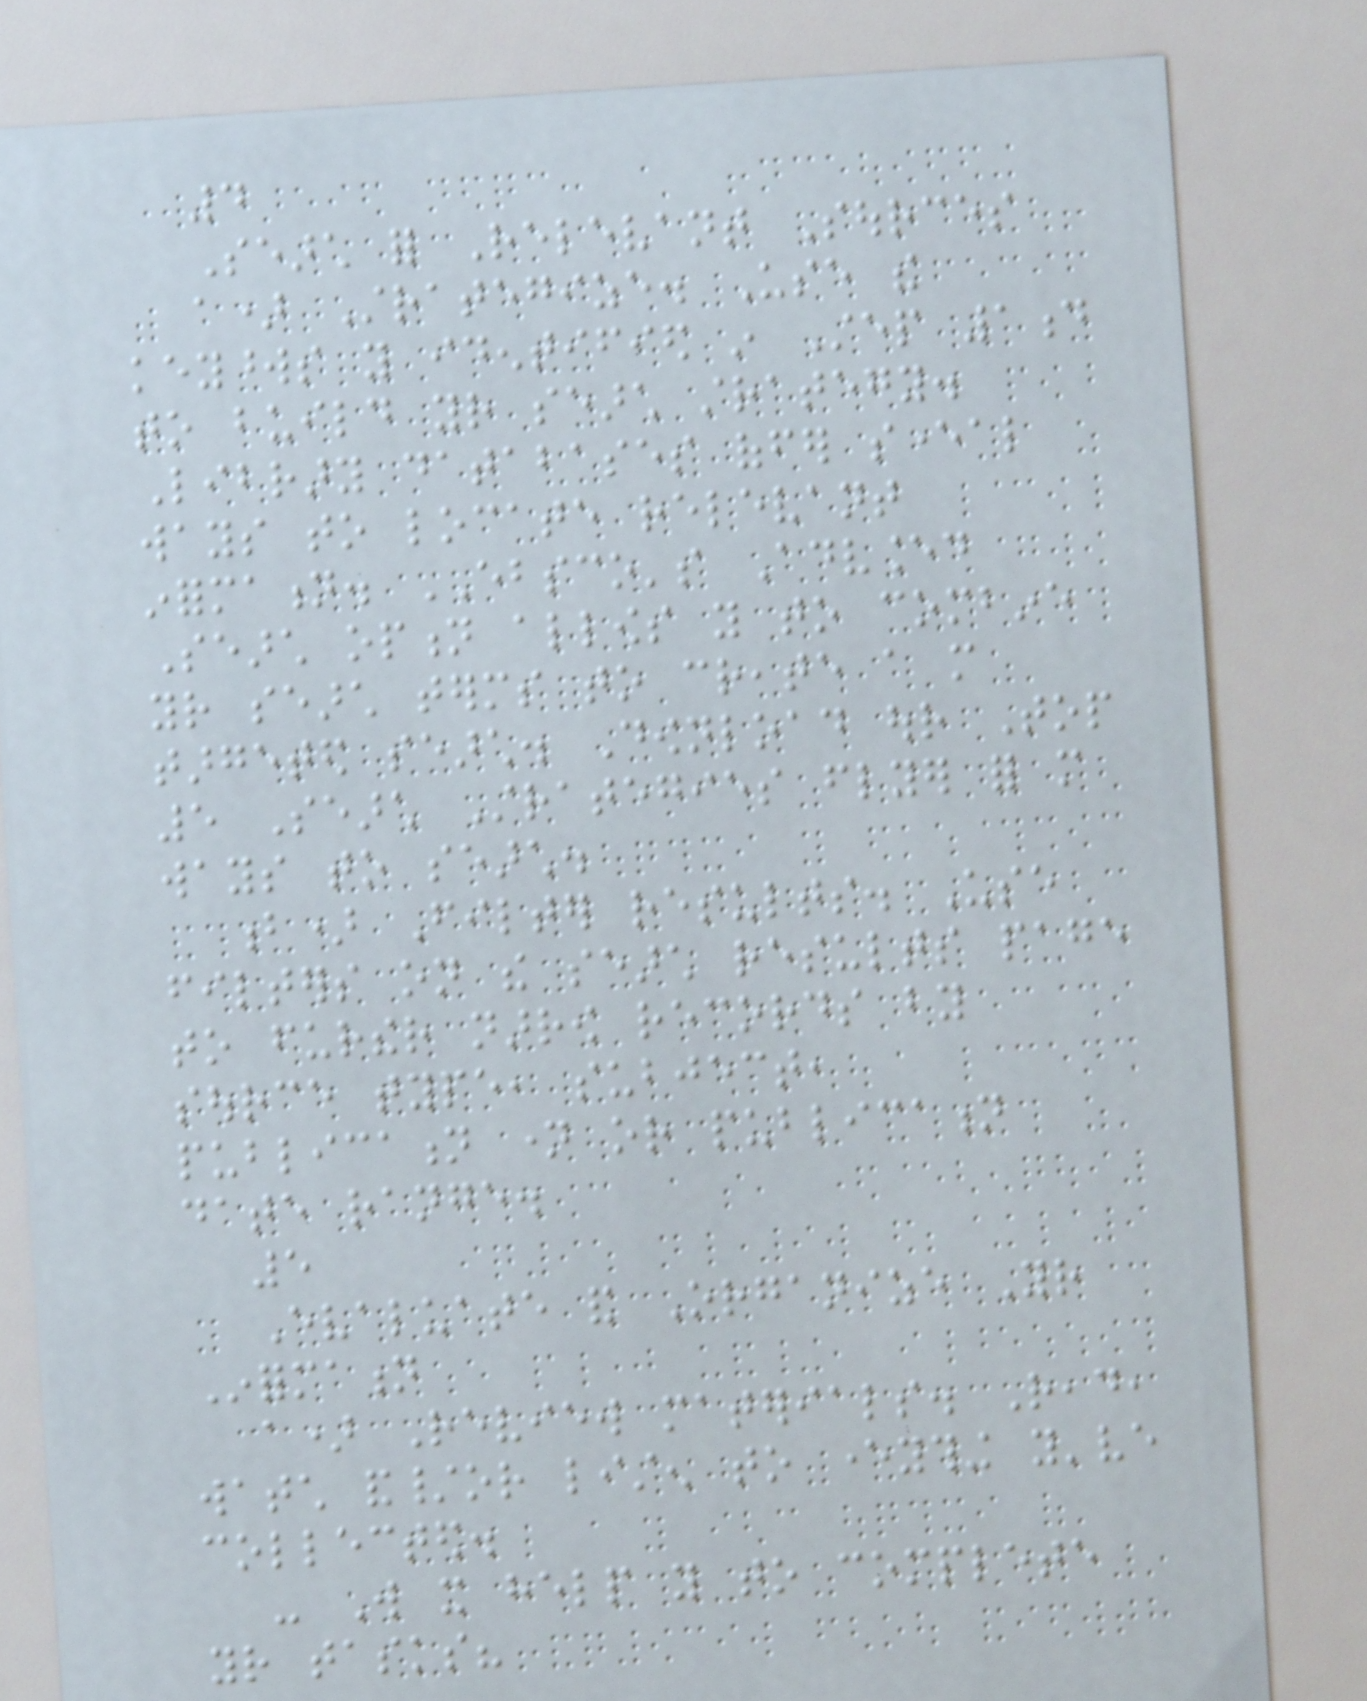4
Search for Relevant Sources
a) Strategize. Use the
keywords you identified in Step 1d
to build your search strategy.
Library databases offer several
ways to locate relevant
information. EBSCO's Advanced
Search option allows you to combine
your search terms to create a more
targeted search. Download our Top
5 Search Strategies flyer for more
ways to search.
b) Filter results. Use
filters on the search results page
to further narrow records by
source type, subject,
publication name or publication
date range.
5
Evaluate and Organize Your
Information
a) Review materials. Read,
watch and/or listen to everything you've
collected.
- Will it help you to complete
your tasks?
